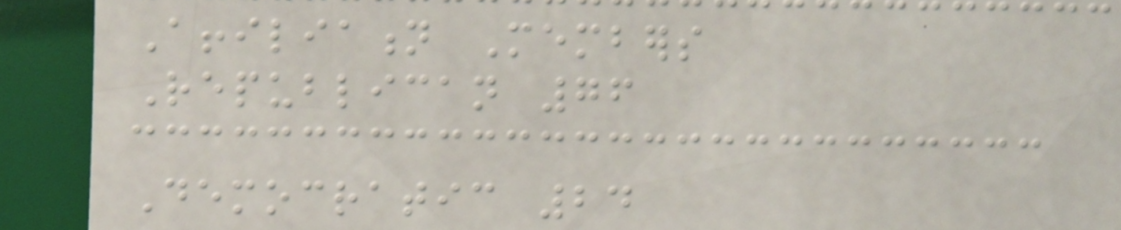Affiliation Members
Republican 76
Democratic 24
